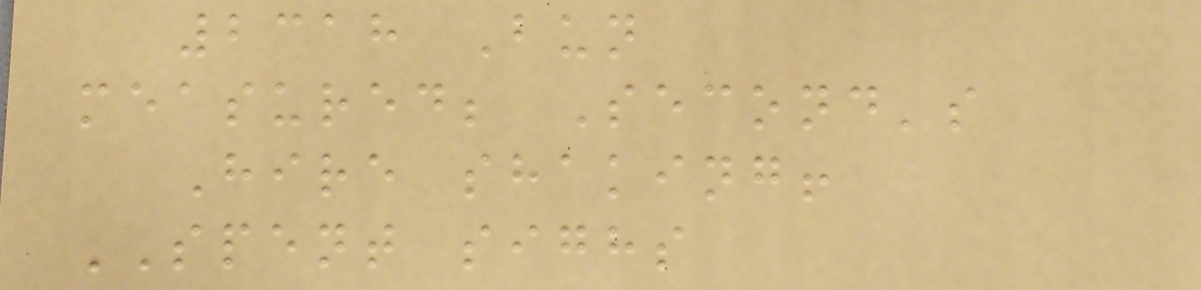2318 Bun
measured; Second's
Hire shaking!
SPENT sighs
